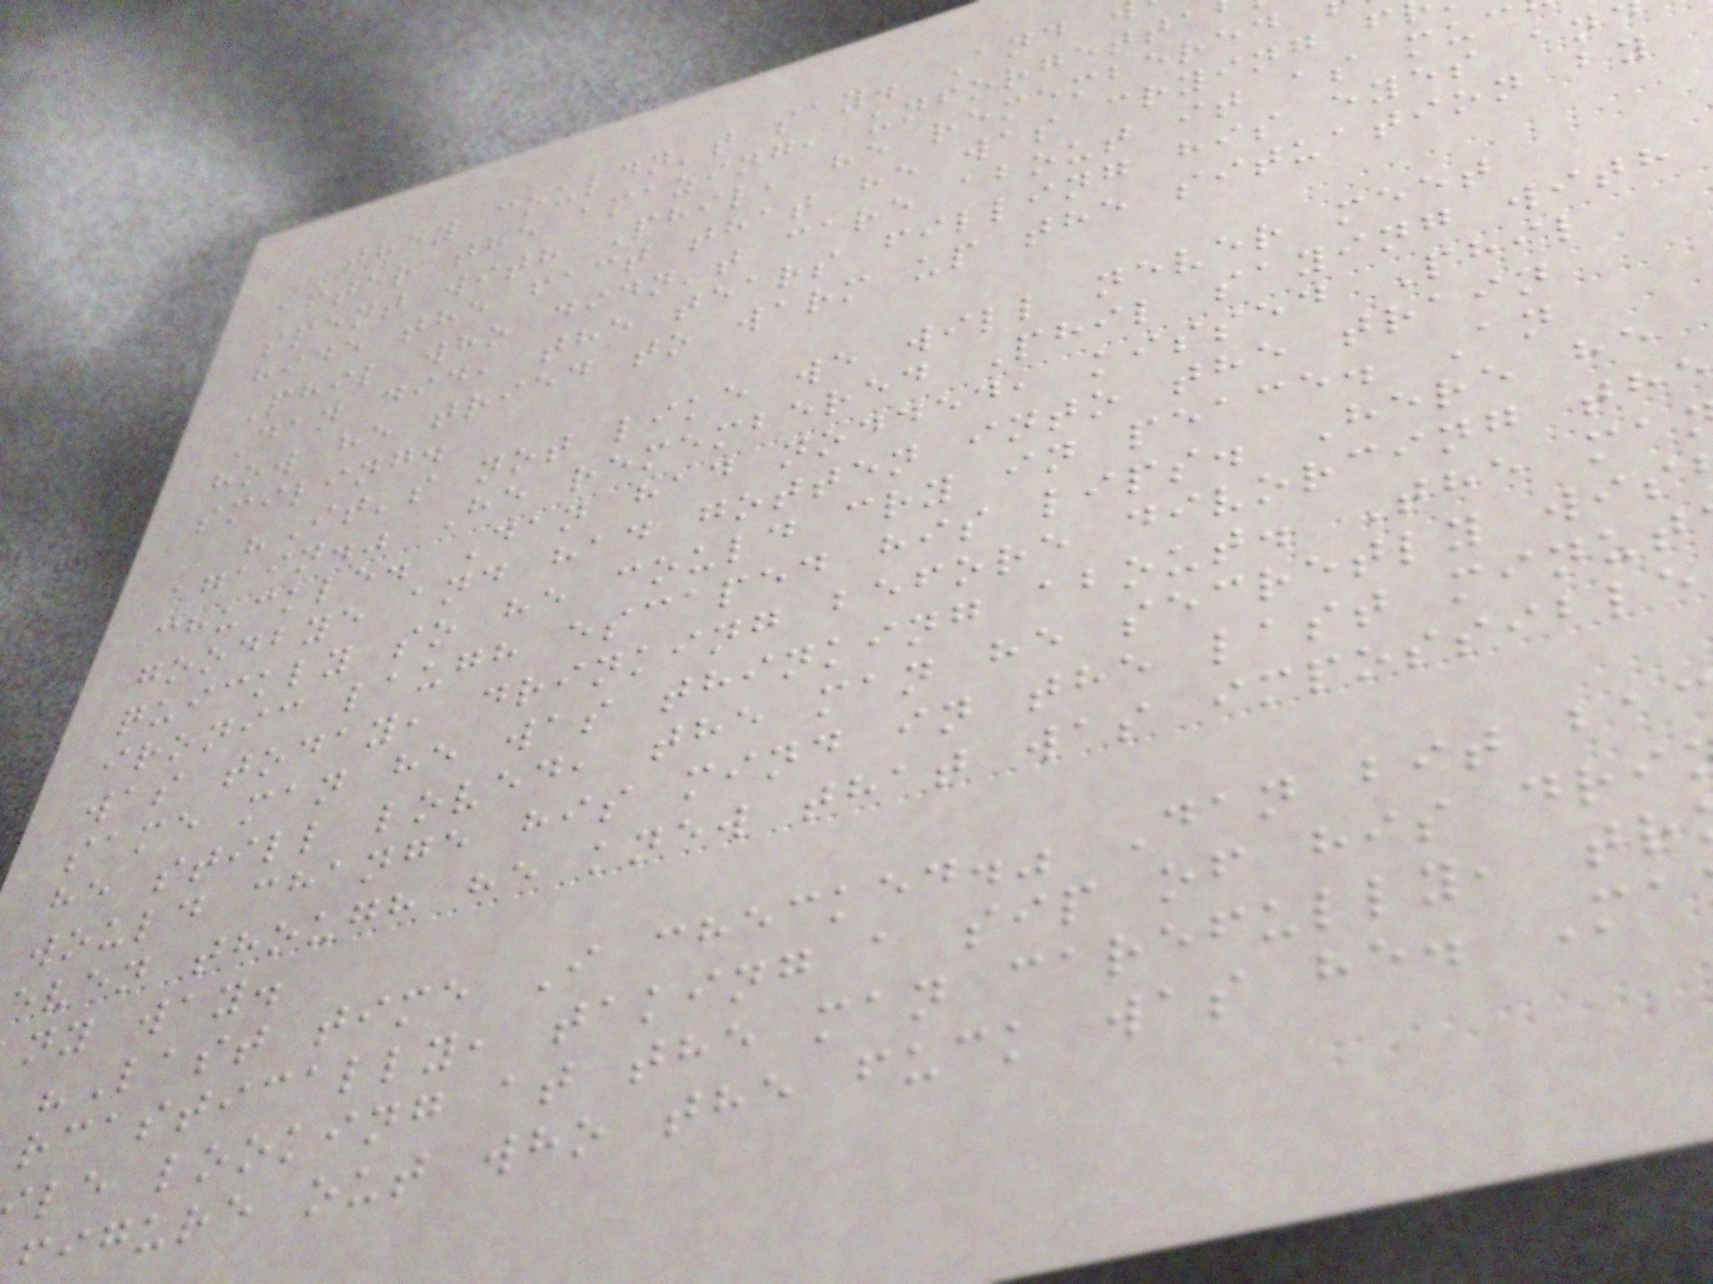they couldn't say. And
after the amazing, unforgetta
spent with Phil, he remembered
hide the fact that he was crying f
Phil who didn't care about it as muc
Dan did, the tears filling his eyes an
how he tried to warm up the situation by
smiling.
"It's not like we will never meet
again." He remembered Phil saying with
chuckle. Dan had nodded, kissed Phil
goodbye and had gotten into the train
quickly so he could cry in peace. An
ironic laugh escaped his lips. Here he
was today, drinking before divorcing the
same man he was thinking about. The ma
he still loved, the man he secretly wis
would change his mind in the last minut
even though he knew that was impossible
ny way.
"Last time I checked." Dan bit ba
rcastically, taking a sip of his dri
le looking at the man carefully, tr
figure out who the fuck was he. Ma
